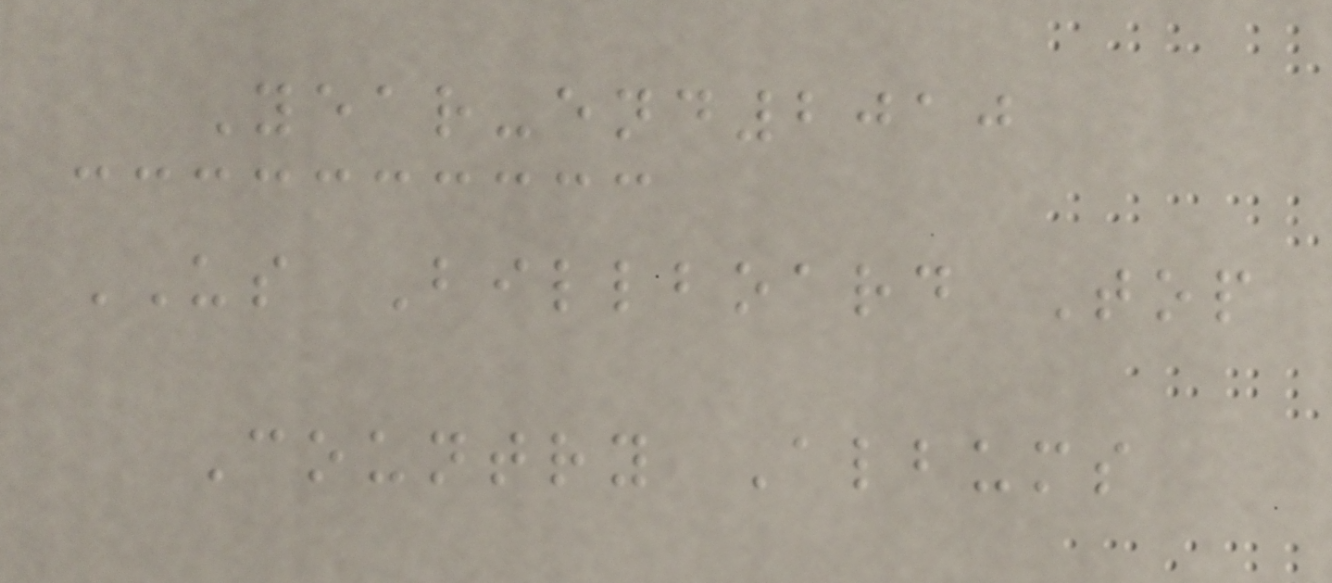Year-end2010
US Billboard Top
Country Albums
